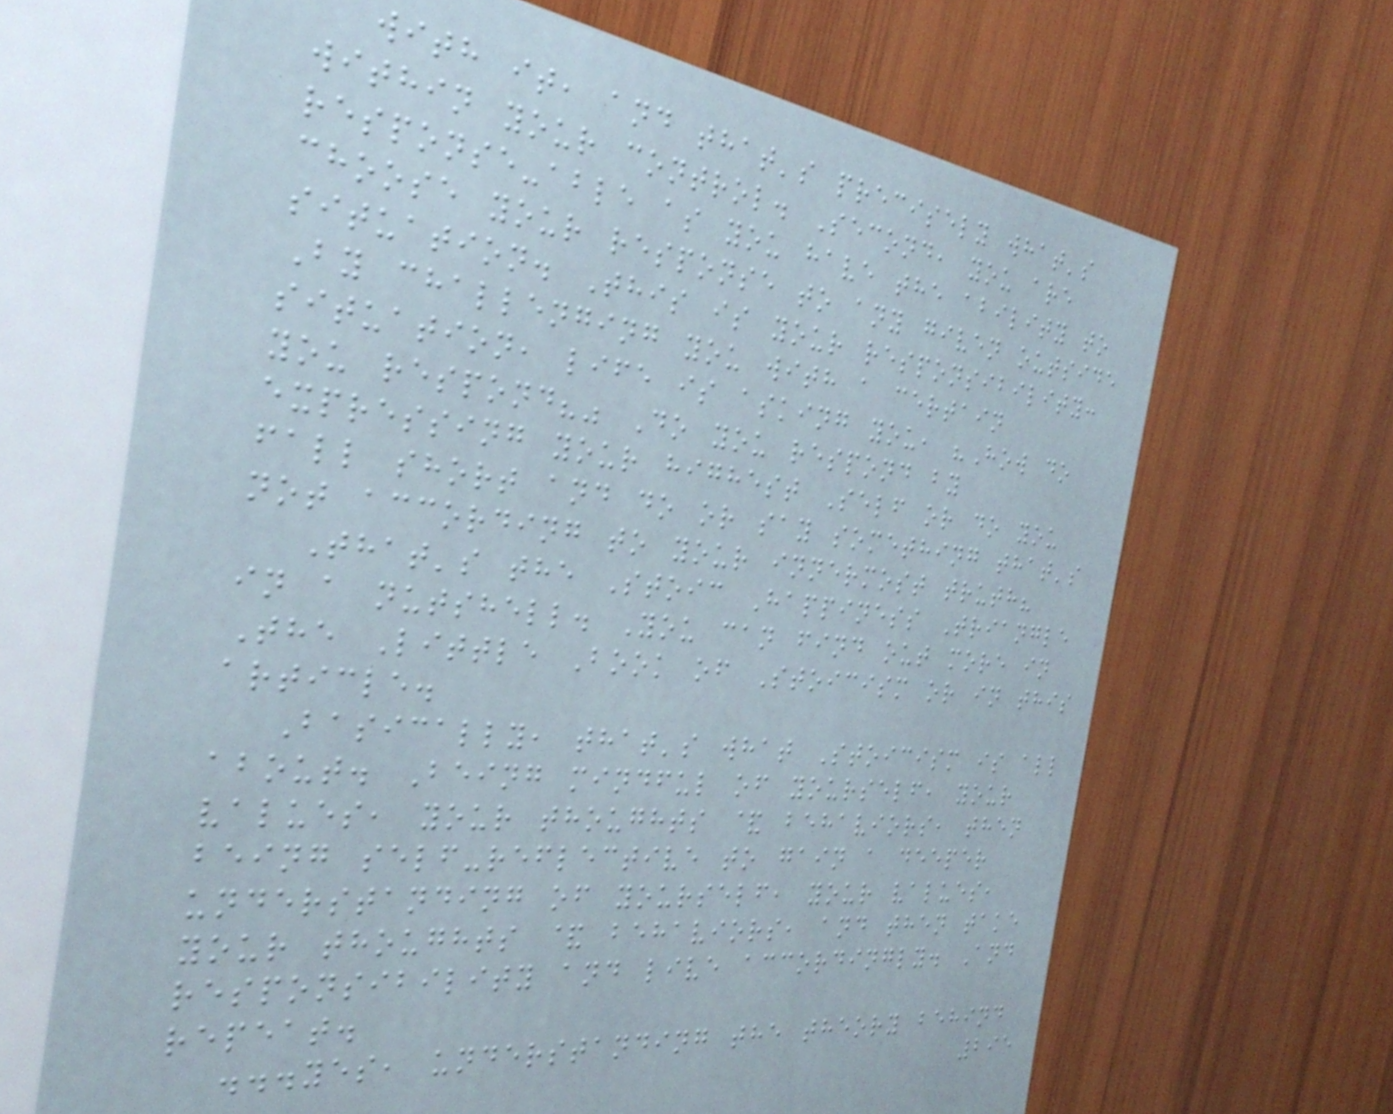with it, and that's precisely what's
within your control. Second, you are
response-able as you have the ability to
choose your response to any given outside
situation. This is your responsibility:
By challenging you with a certain
situation, life is asking you, "How do
you respond?" Do you respond by
expressing your highest Self or do you
fall short and do or say something that's
not according to your innermost truth?
That's the Stoic Happiness Triangle
in a nutshell. You can find out more in
The Little Book of Stoicism or in this
article.
Basically, that's what Stoicism is all
about. Being mindful of yourself, your
values, your thoughts & behaviors, then
being self-reflective to gain a deeper
understanding of yourself, your values,
your thoughts & behaviors, and then take
responsibility and live accordingly. And
repeat.
...yes, understanding the theory behind
295
